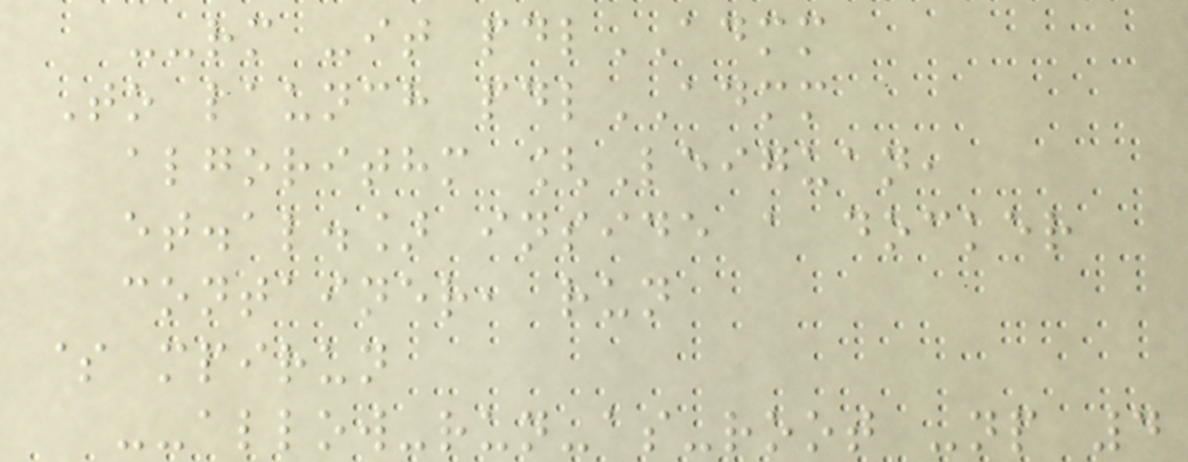--rm -it pdlADMM
To launch pdlADMM
algorithm [Leiguan,
et.al.] inside a docker
container, run
$ mpirun
--allow-run-as-root -np 4
